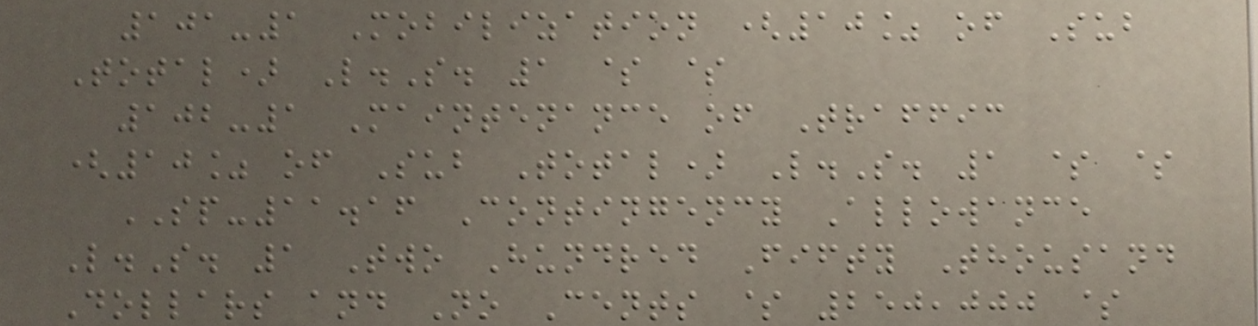101-1 Mobilization (10% of Sub
Total) L.S. 1 $ $
102-1 Maintenance of Traffic
(10% of Sub Total) L.S. 1 $ $
SP-11.16 Contingency Allowance
L.S. 1 Two Hundred Fifty Thousand
Dollars and No Cents $ 250,000 $
